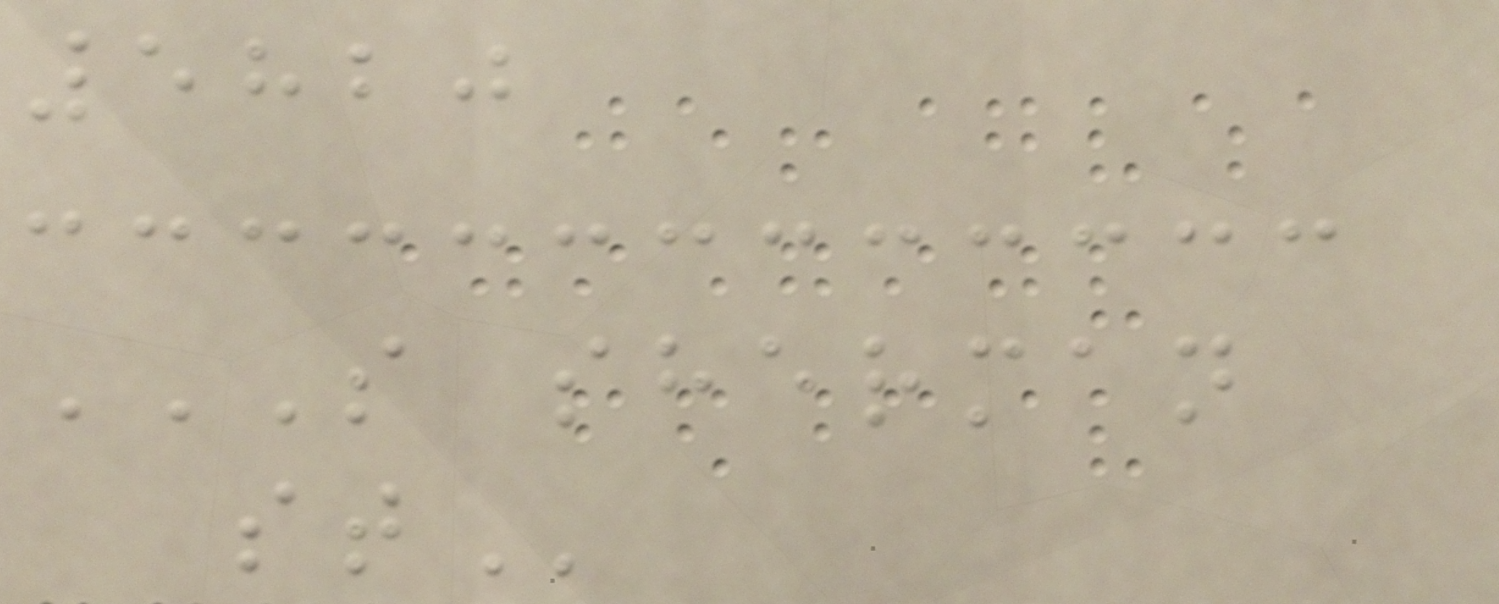5820
S SHERMAN
ST
